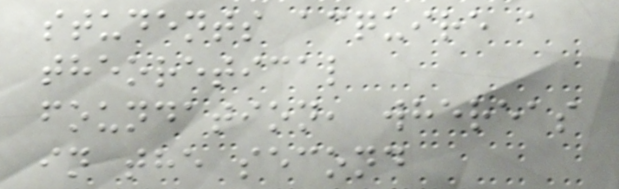students acquire a
theoretical
foundation, whereas
in the second
